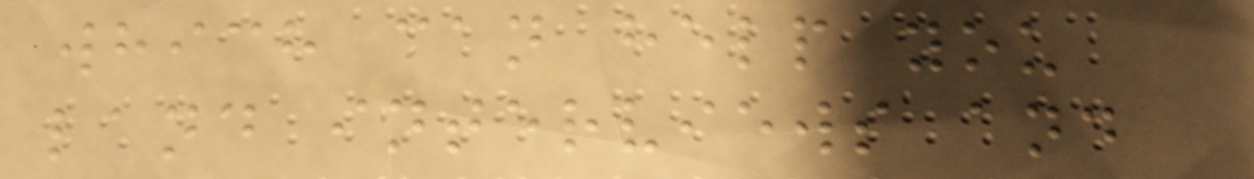which can help you
land interviews and
